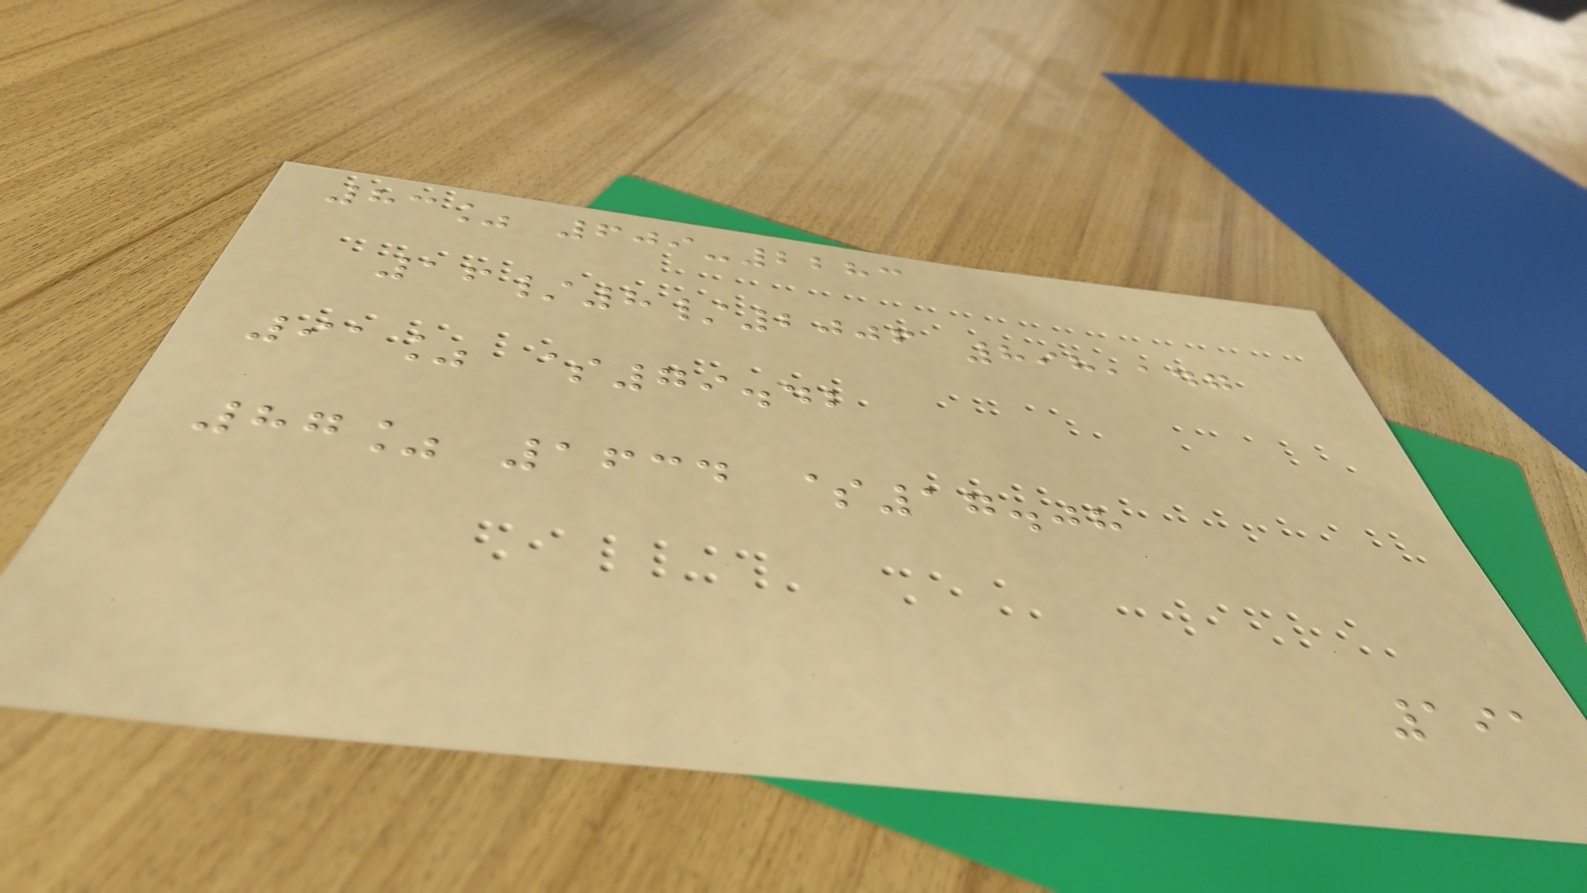83% 609-2283
16/8/2006 898,147
91% $79.42
87% 1634 $17.08
191
